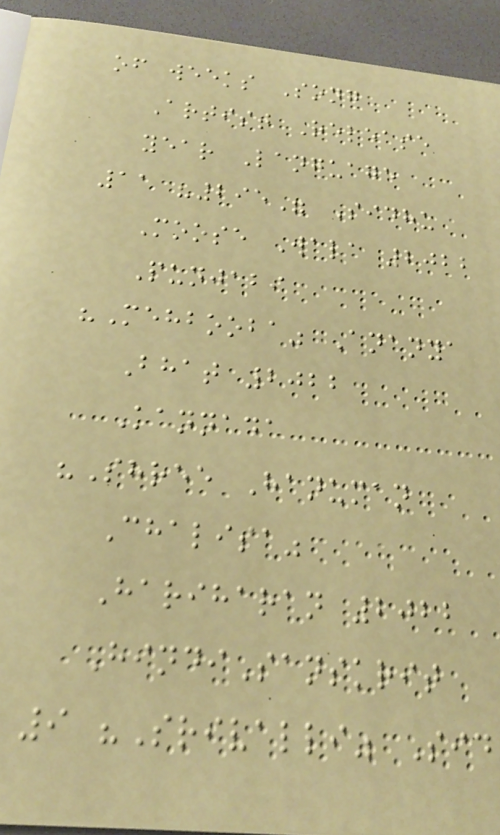of weeks Song
Artist Release
year Language
11 "295" Sidhu
Moose Wala 2022
Punjabi
"Mehbooba" Ananya
Bhat 2022
Kannada
"Shree Hanuman
Chalisa"
Hariharan 2022
HindiSanskrit
9 "Srivalli" Sid
